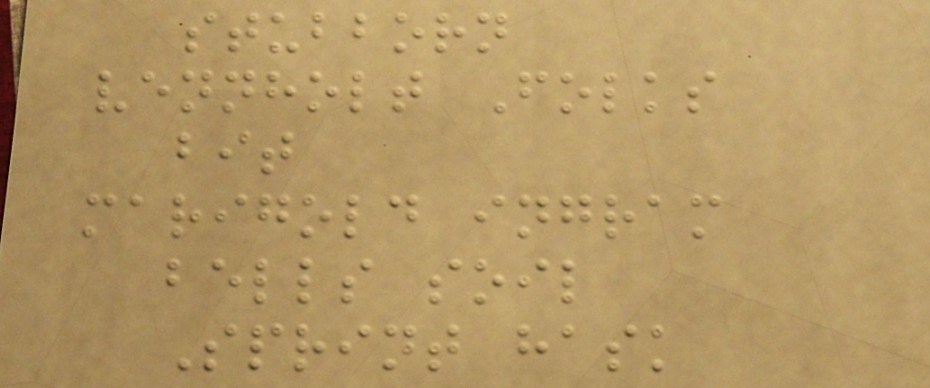stubborn
vennholt Folks
bit
marigold ingram
bells soil
Sprint hask
